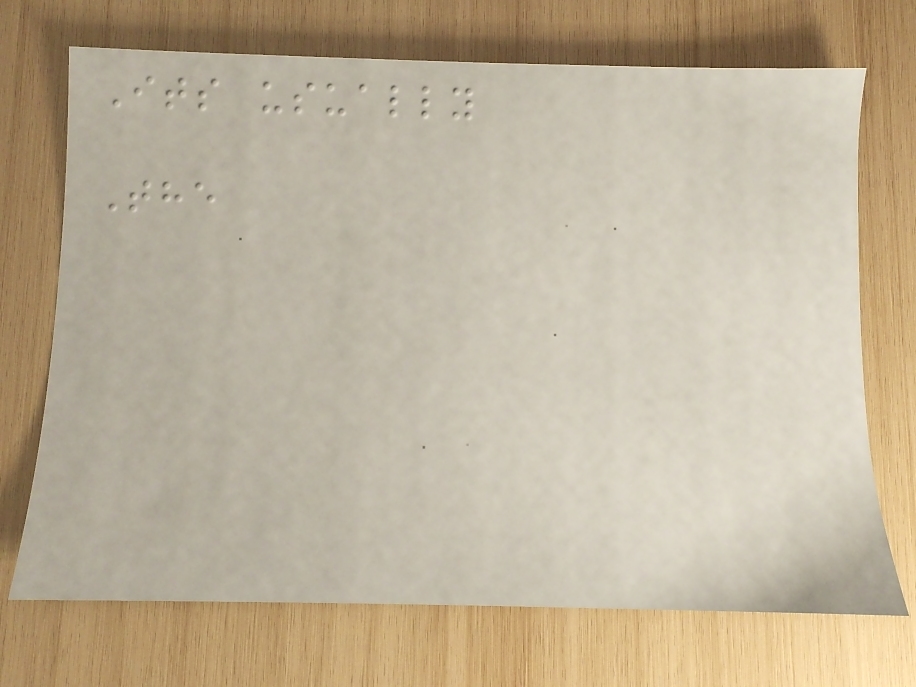Its usually
The
